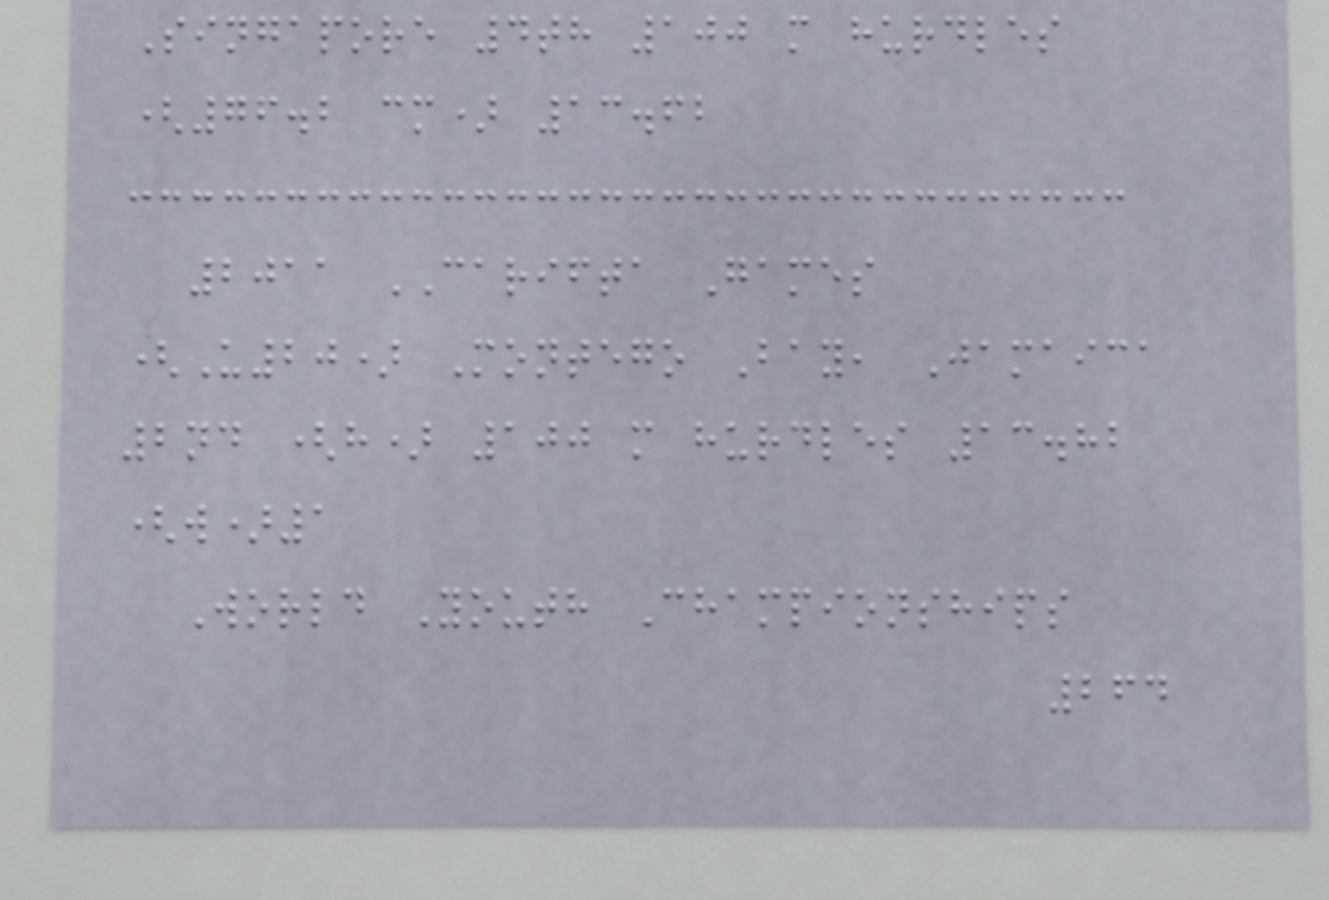Singapore 4th 100 m hurdles
(76.2 cm) 13.62
2011 CARIFTA Games
(U20) Montego Bay, Jamaica
2nd (h) 100 m hurdles 13.82
(w)1
World Youth Championships
264
